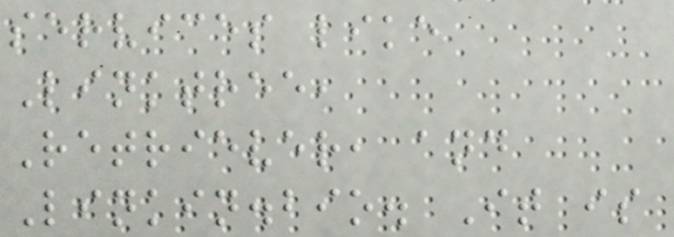services like
Linktree,
Retriever, and
Linkin.bio. It is
